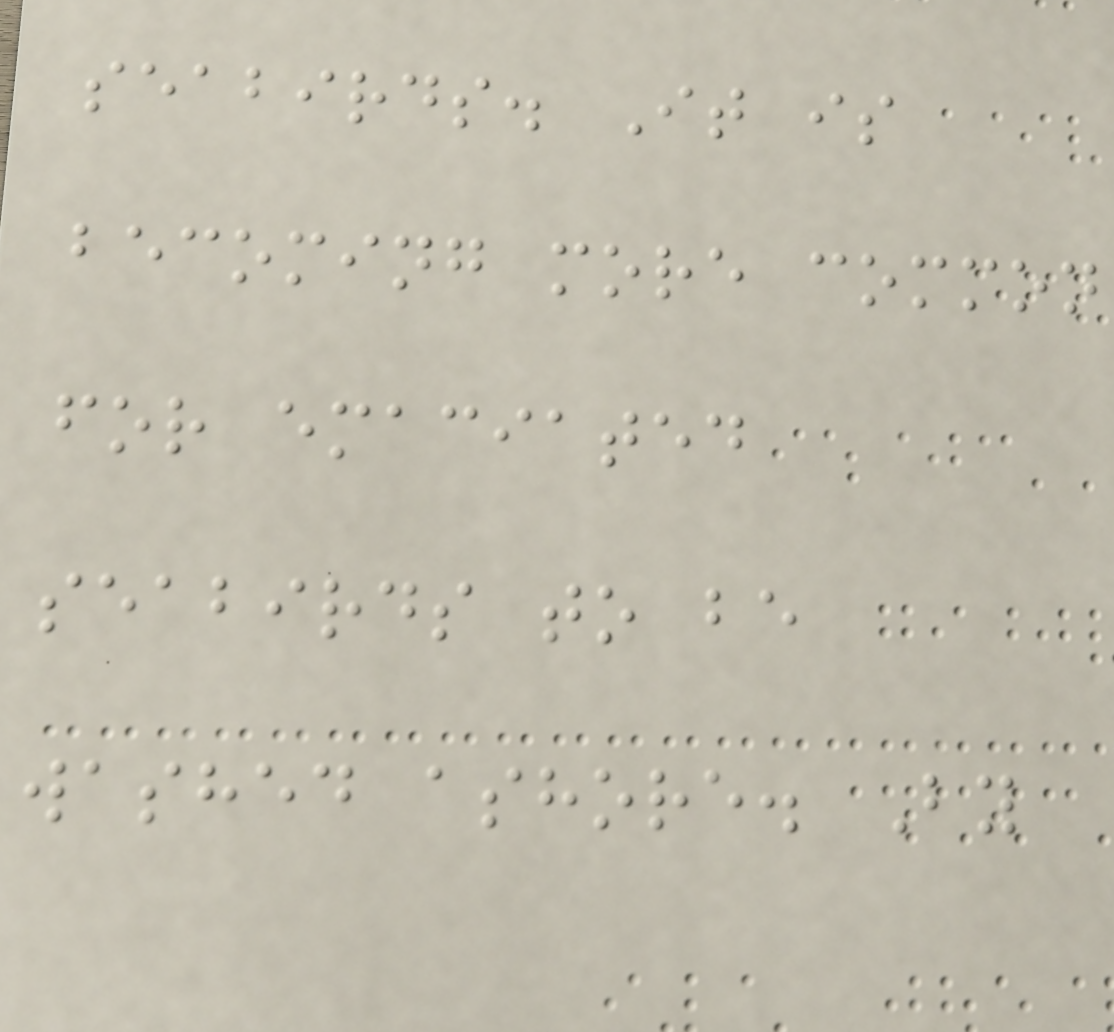seabirds. It is
becoming more common
for emaciated
seabirds to be
washed ashore. By
